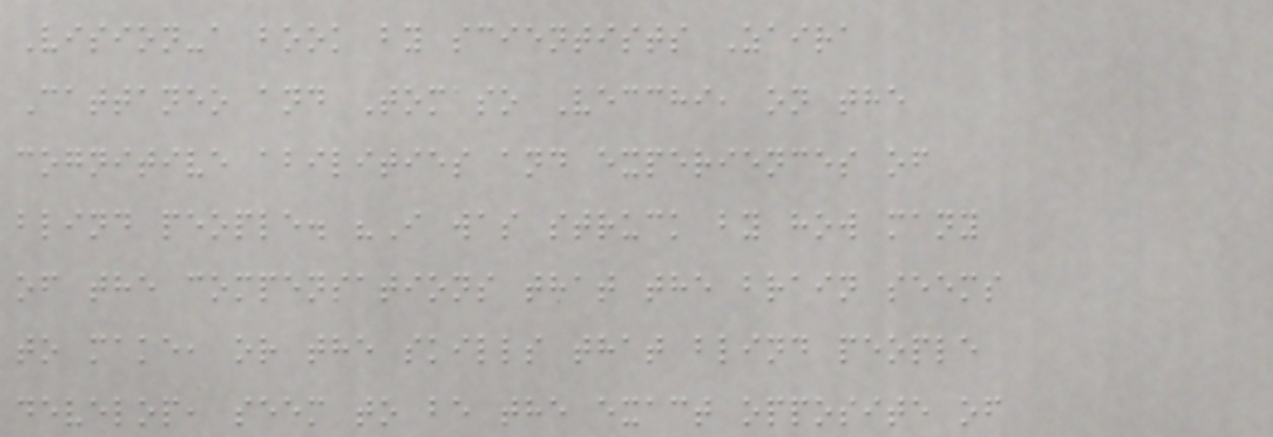Vision-a book by scientists Zaira
Cattaneo and Tomaso Vecchi, on the
cognitive abilities and experiences of
blind people. "I was struck by how many
of the compensations that the brain seems
to make, or the skills that blind people
develop, seem to be the exact opposite of
